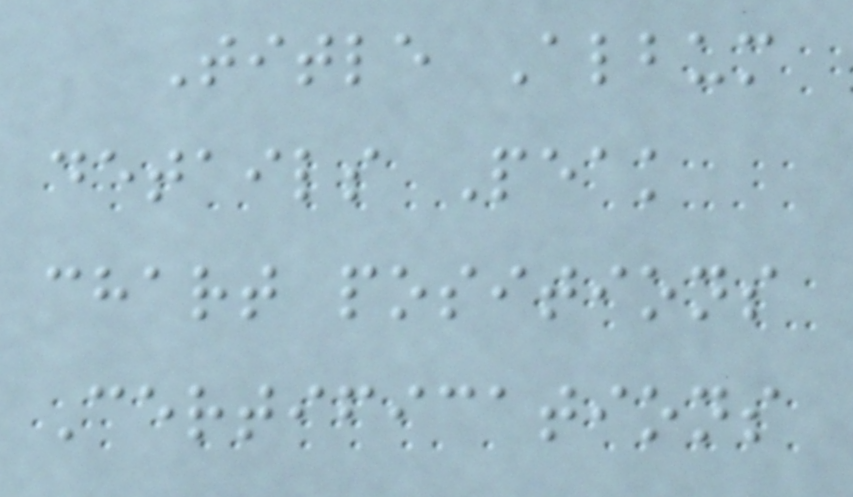Title Album
details Peak
chart positions
Certifications
